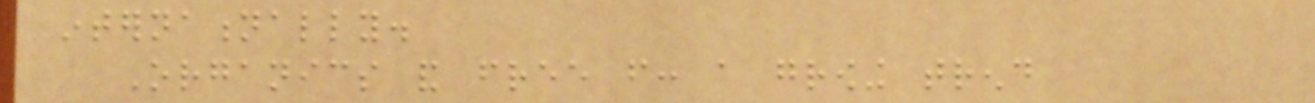internationally.
Organics and free from: a growing trend
